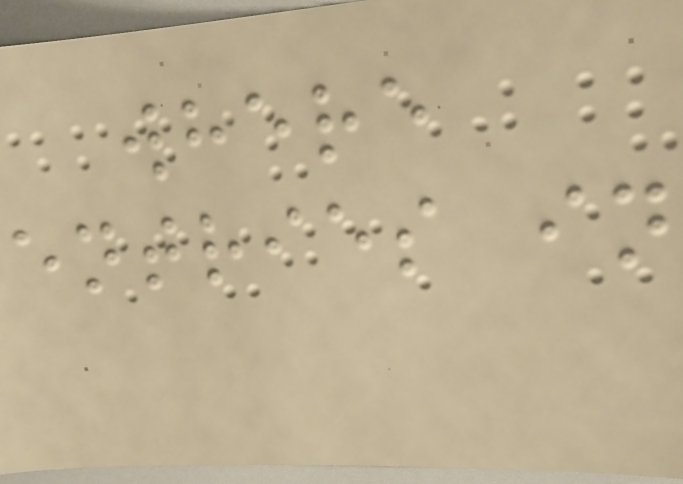where
entries in
